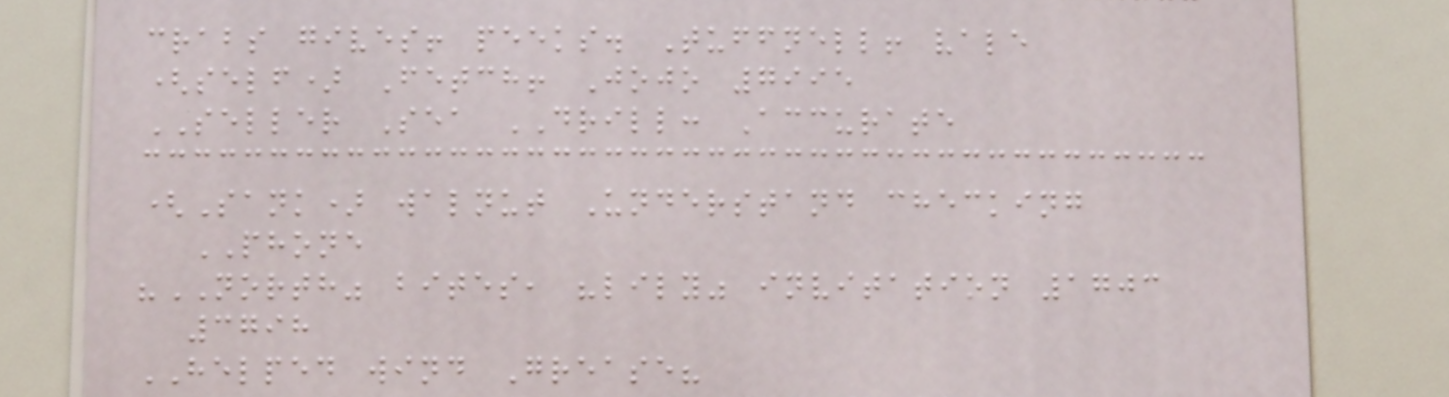crabs gives! peeks. Tuffnell! vale
(self) Fetch! Jojo 7995
SELLER Sea DRILL: Accurate
(Sank) walnut Understand checking
PHONE
"NORTH" bites, "lily" invitation 1703
3798
HELPED wind Grease?
